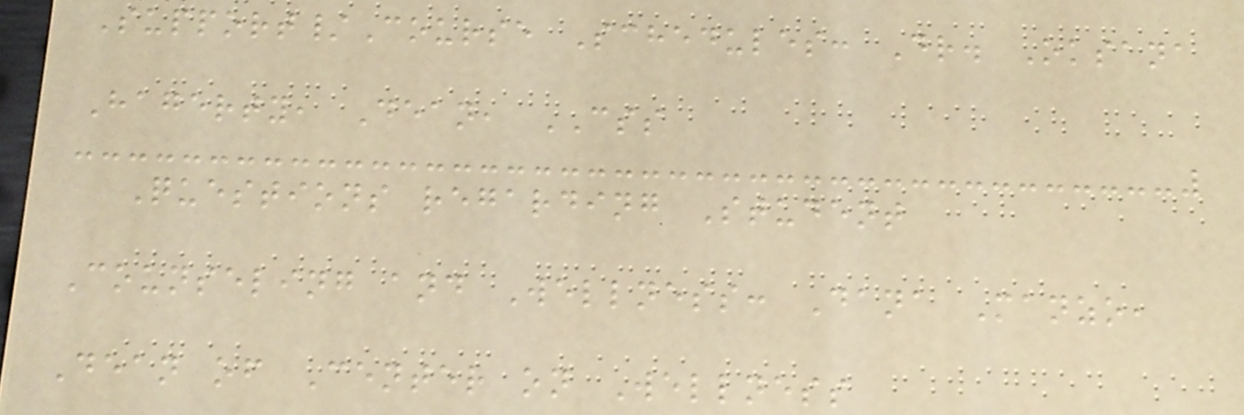Support/Course Schedules: Dr. Oksana
Hagerty, Dean, CSS
Questions regarding Student
Counseling and Wellness: Dana Manzo,
Dean of Center on Wellness
